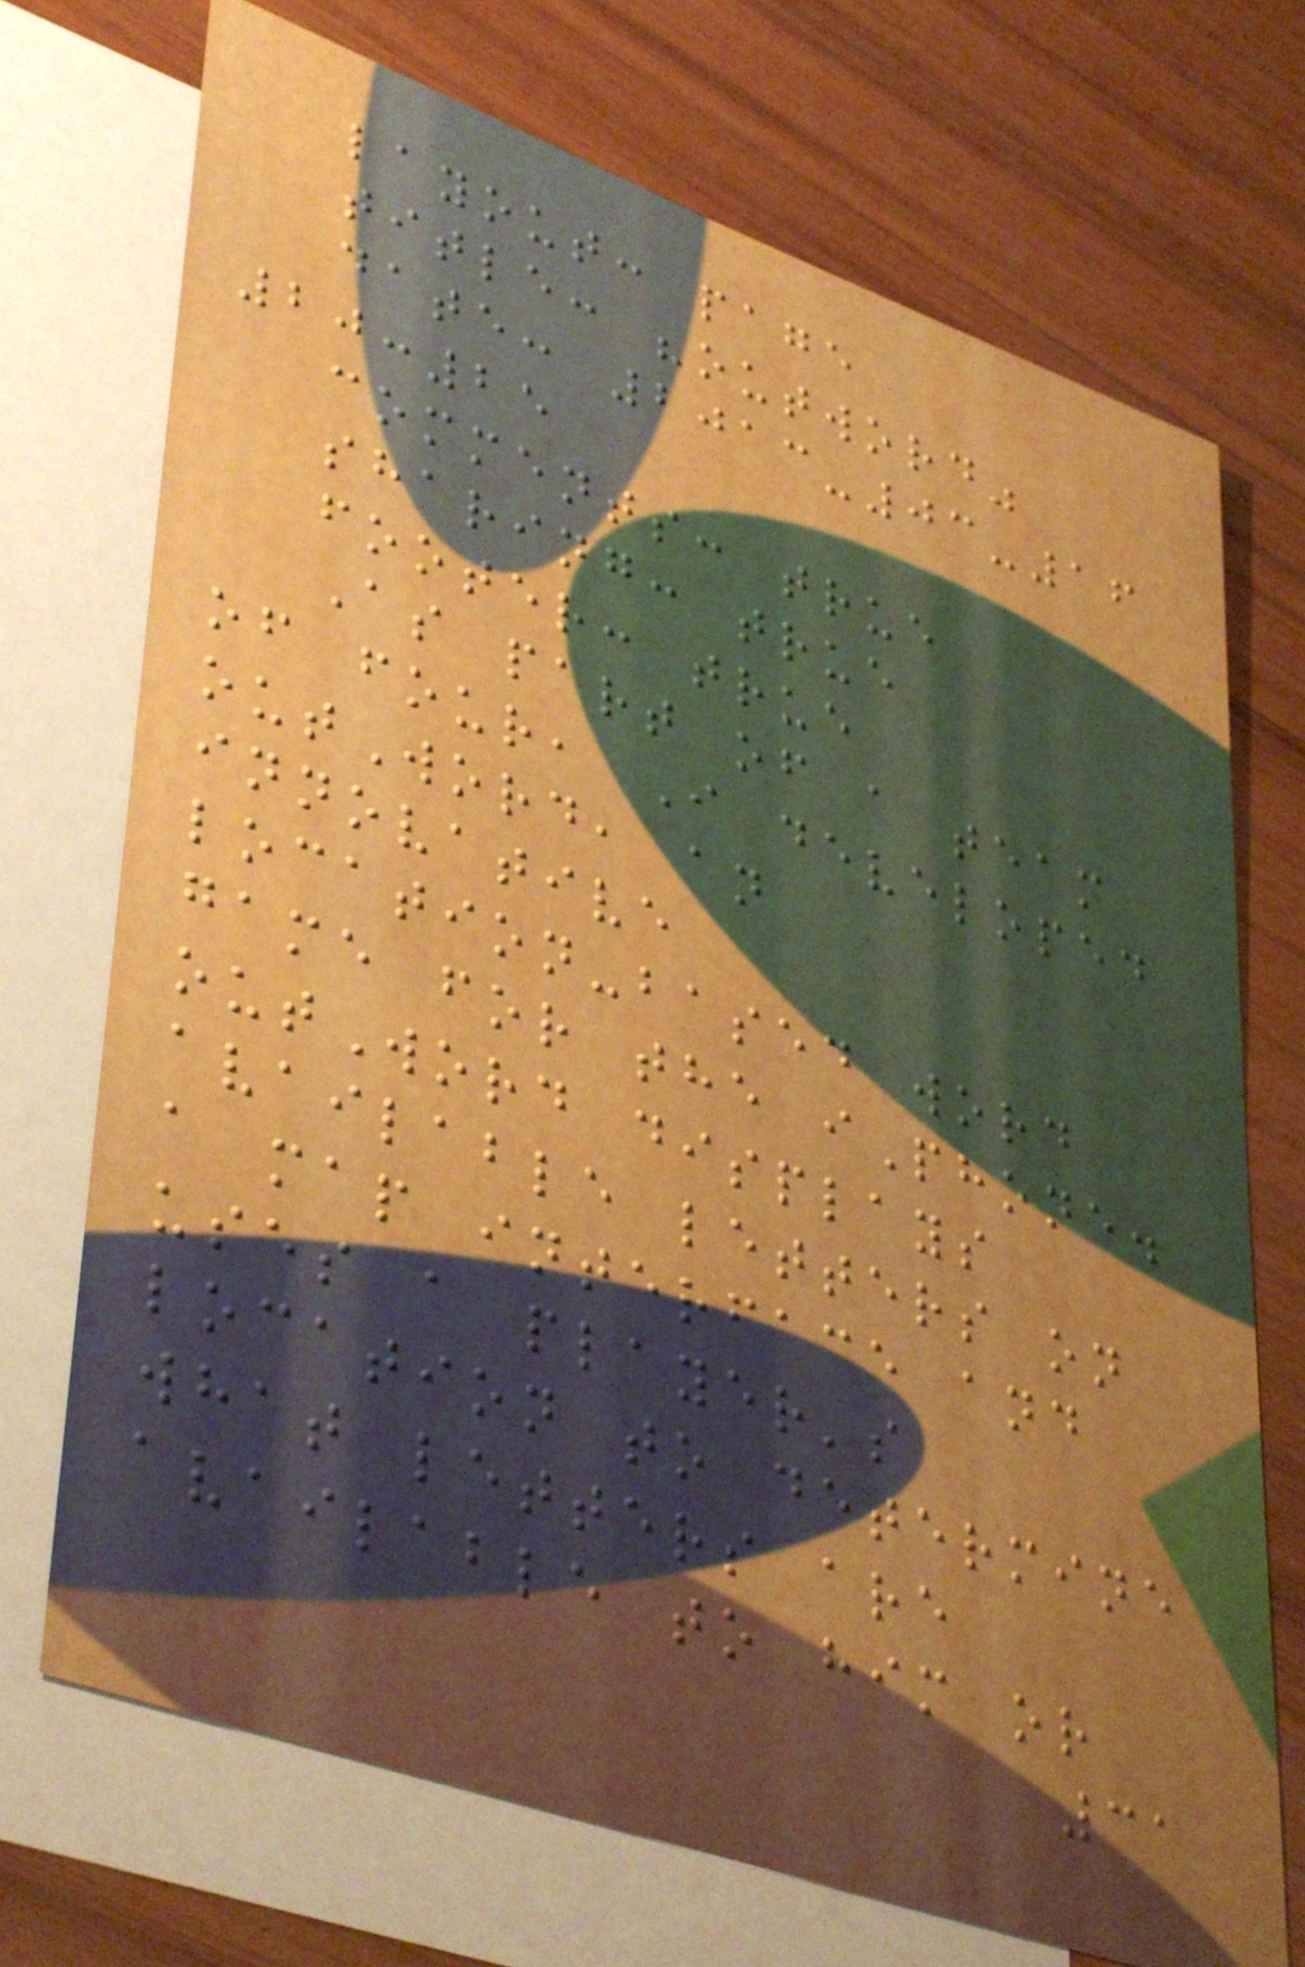layout: page
title: "outword"
date: 2013-03-16
20:25
comments: true
sharing: true
footer: true
As part of a team
of four, I developed
outWord, an
innovative
location-based word
game for the iPhone.
outWord displays
available letters on
a map interface and
uses a player's
location to determine
what letters are
available to him or
31
